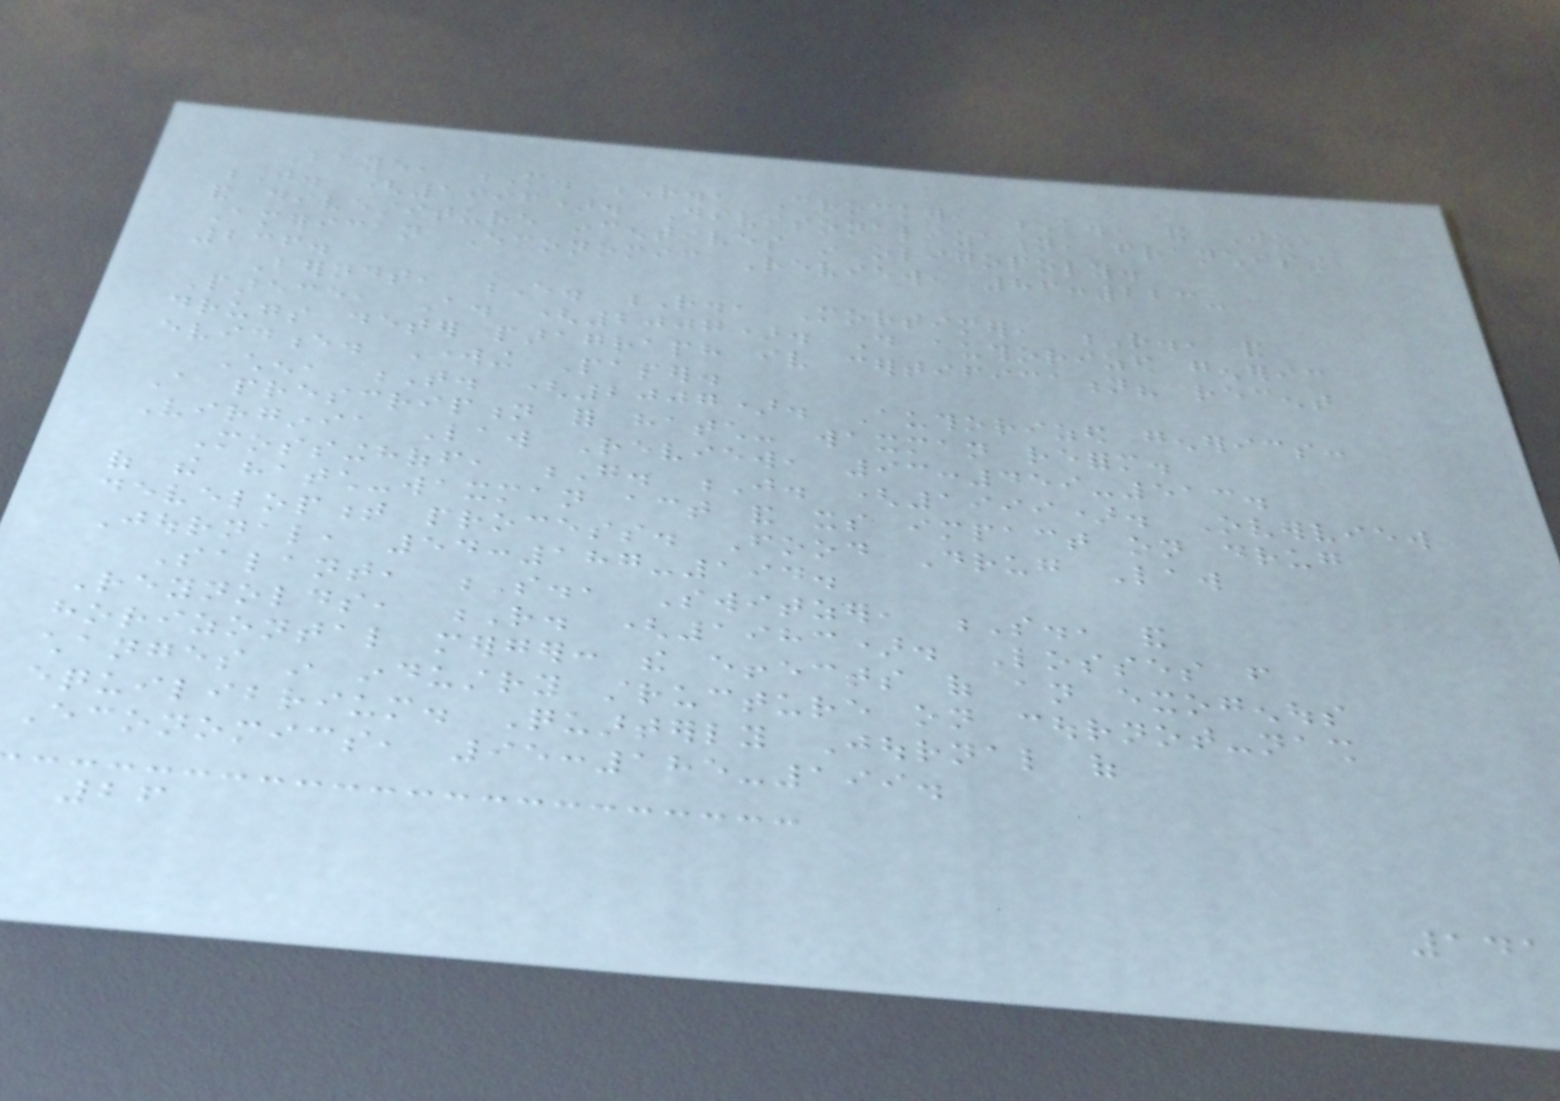Baye, M. R., Crocker, K., and Ju,
J. (1996). Divisonalization, franchising,
and divestiture incentives in oligopoly.
American Economic Review, 86:223-
236.
Berndt, E. R., Mortimer, R., and
Parece, A. (2007). Do authorized generic
drugs deter paragraph iv certification? recent
evidence. Working Paper.
Chen, T. (2007). Authorized generics:
A prescription for hatch- waxman reform.
Virginia Law Review, 93:459-513.
Mossinghoff, G. J. (1999). Overview
of the hatch-waxman act and its impact on drug
development process. Food Drug Law
Journal, 54:187-194.
Salant, S., Switzer, S., and
Reynolds, R. (1983). Losses from
horizontal merger: the effects of an exogenous
changes in industry structure on cournot-nash
equilibrium. Quarterly Journal of
Economics, 95:185-199.
26
141
